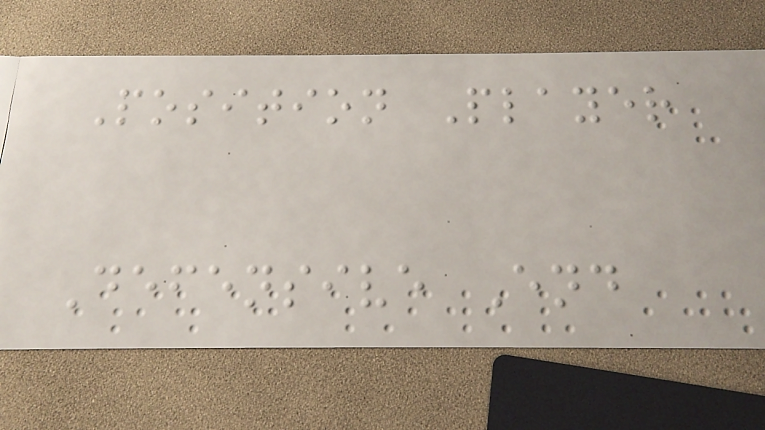Position Player
Defensive End
